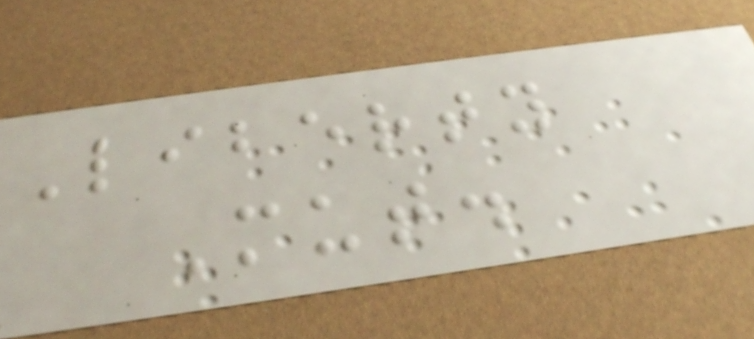Liberty
Mut.
